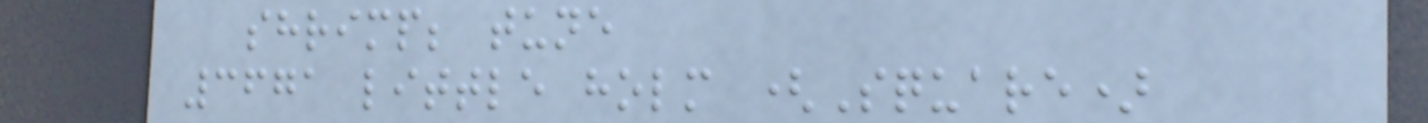shrimp; tune
3671 little holm (Square)
